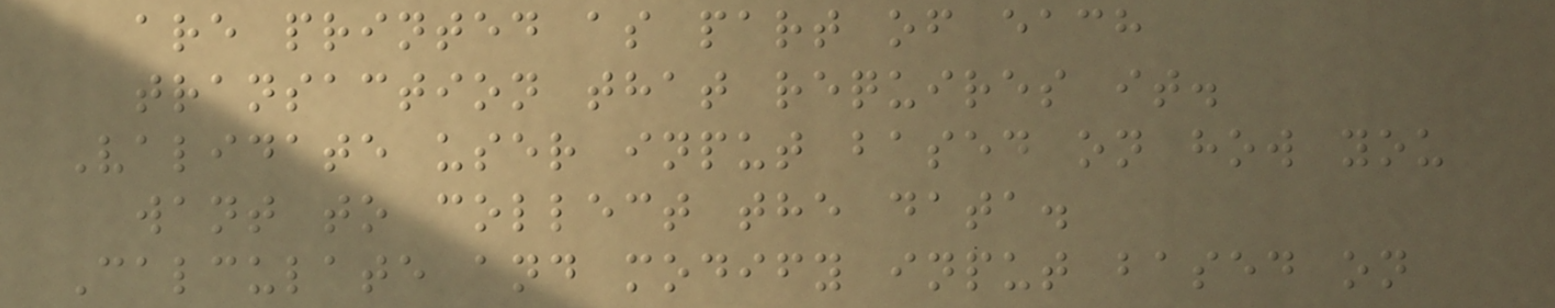are printed as part of each
transaction that requires it.
Validate user input based on how you
want to collect the data.
Calculate and modify input based on
